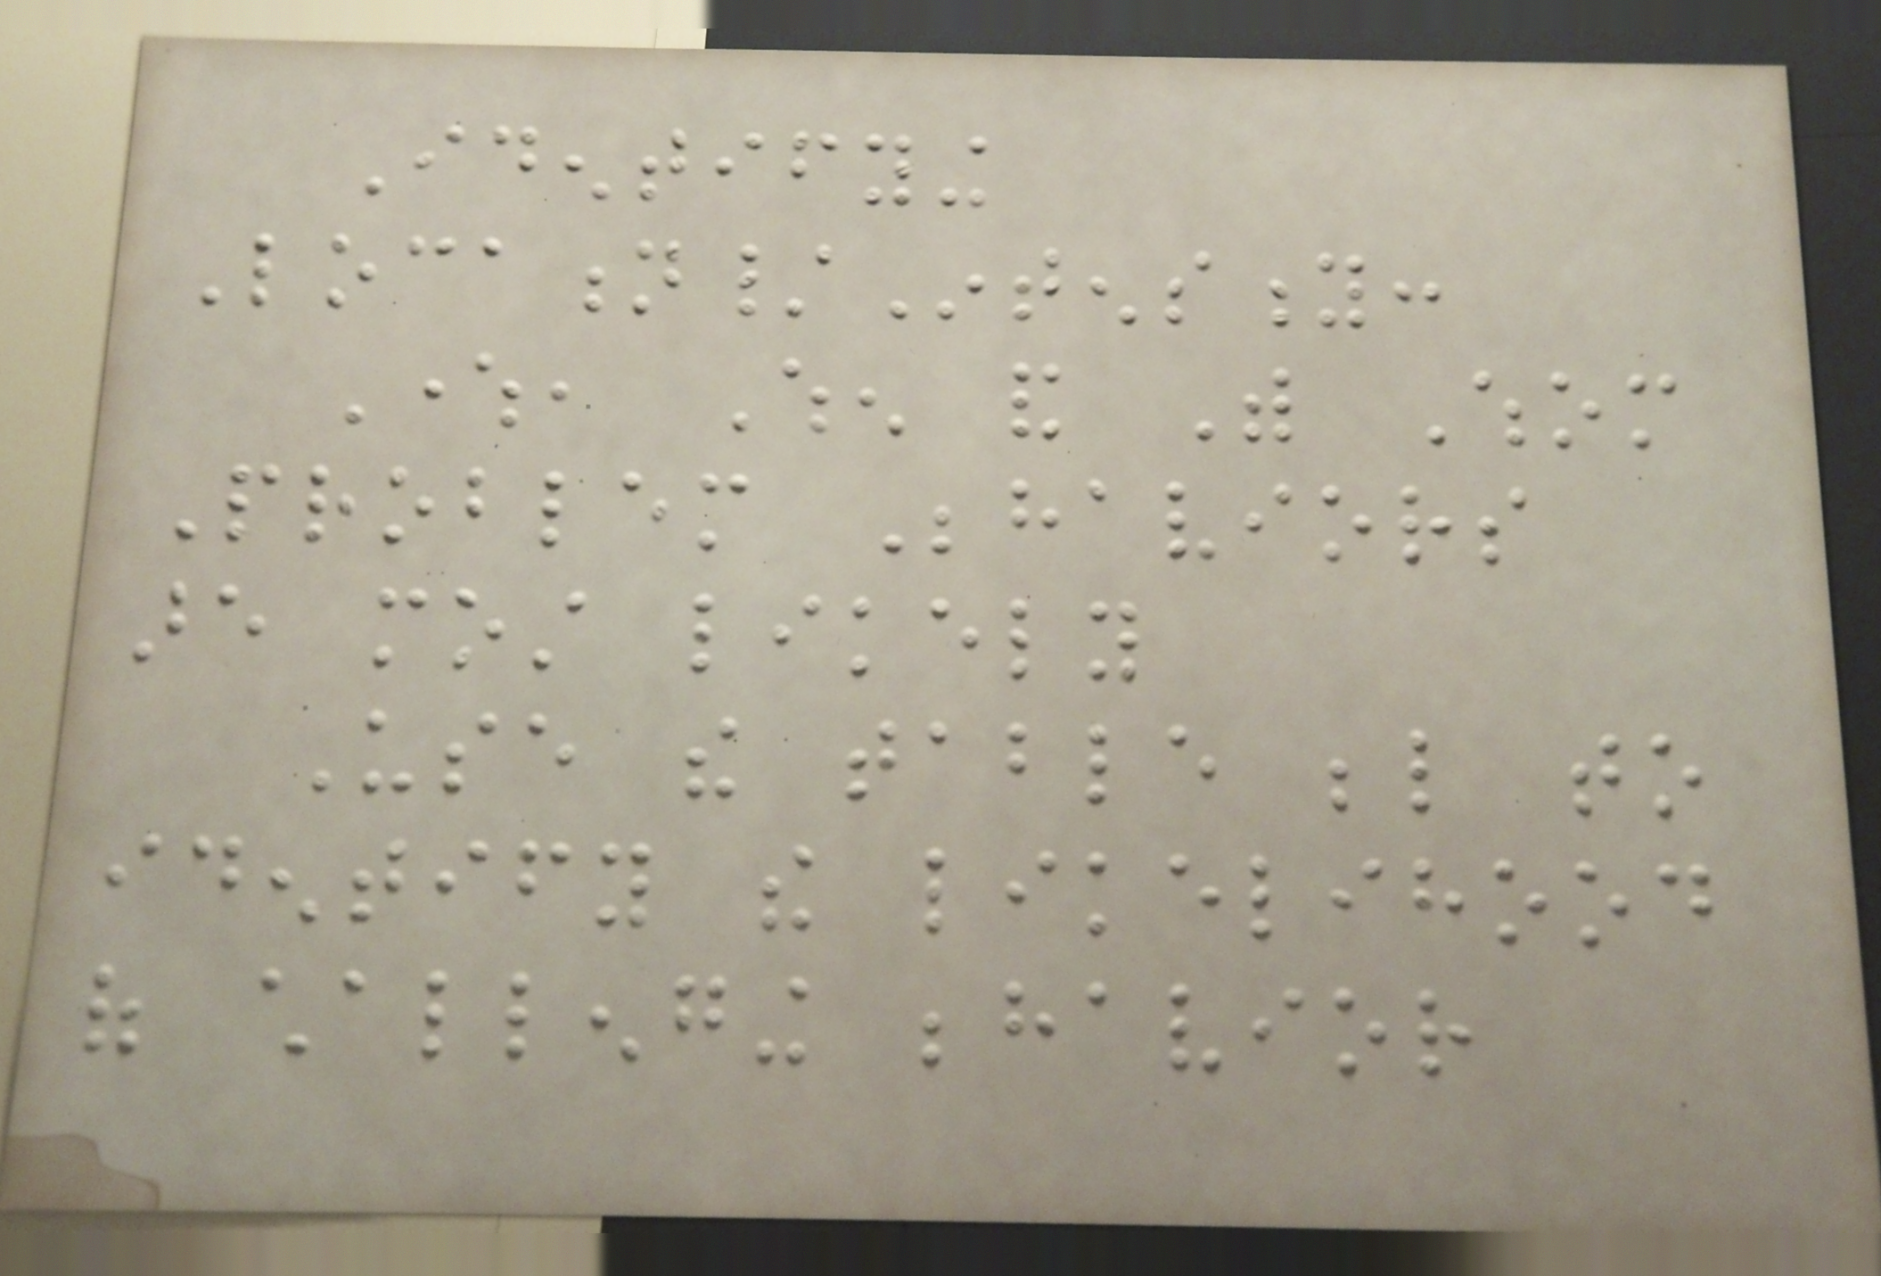Identifying
Location/Intensity:
Where, When and With Whom
Problem Behaviors
are most likely
Use the table below to
identify the likelihood
of challenging behavior
